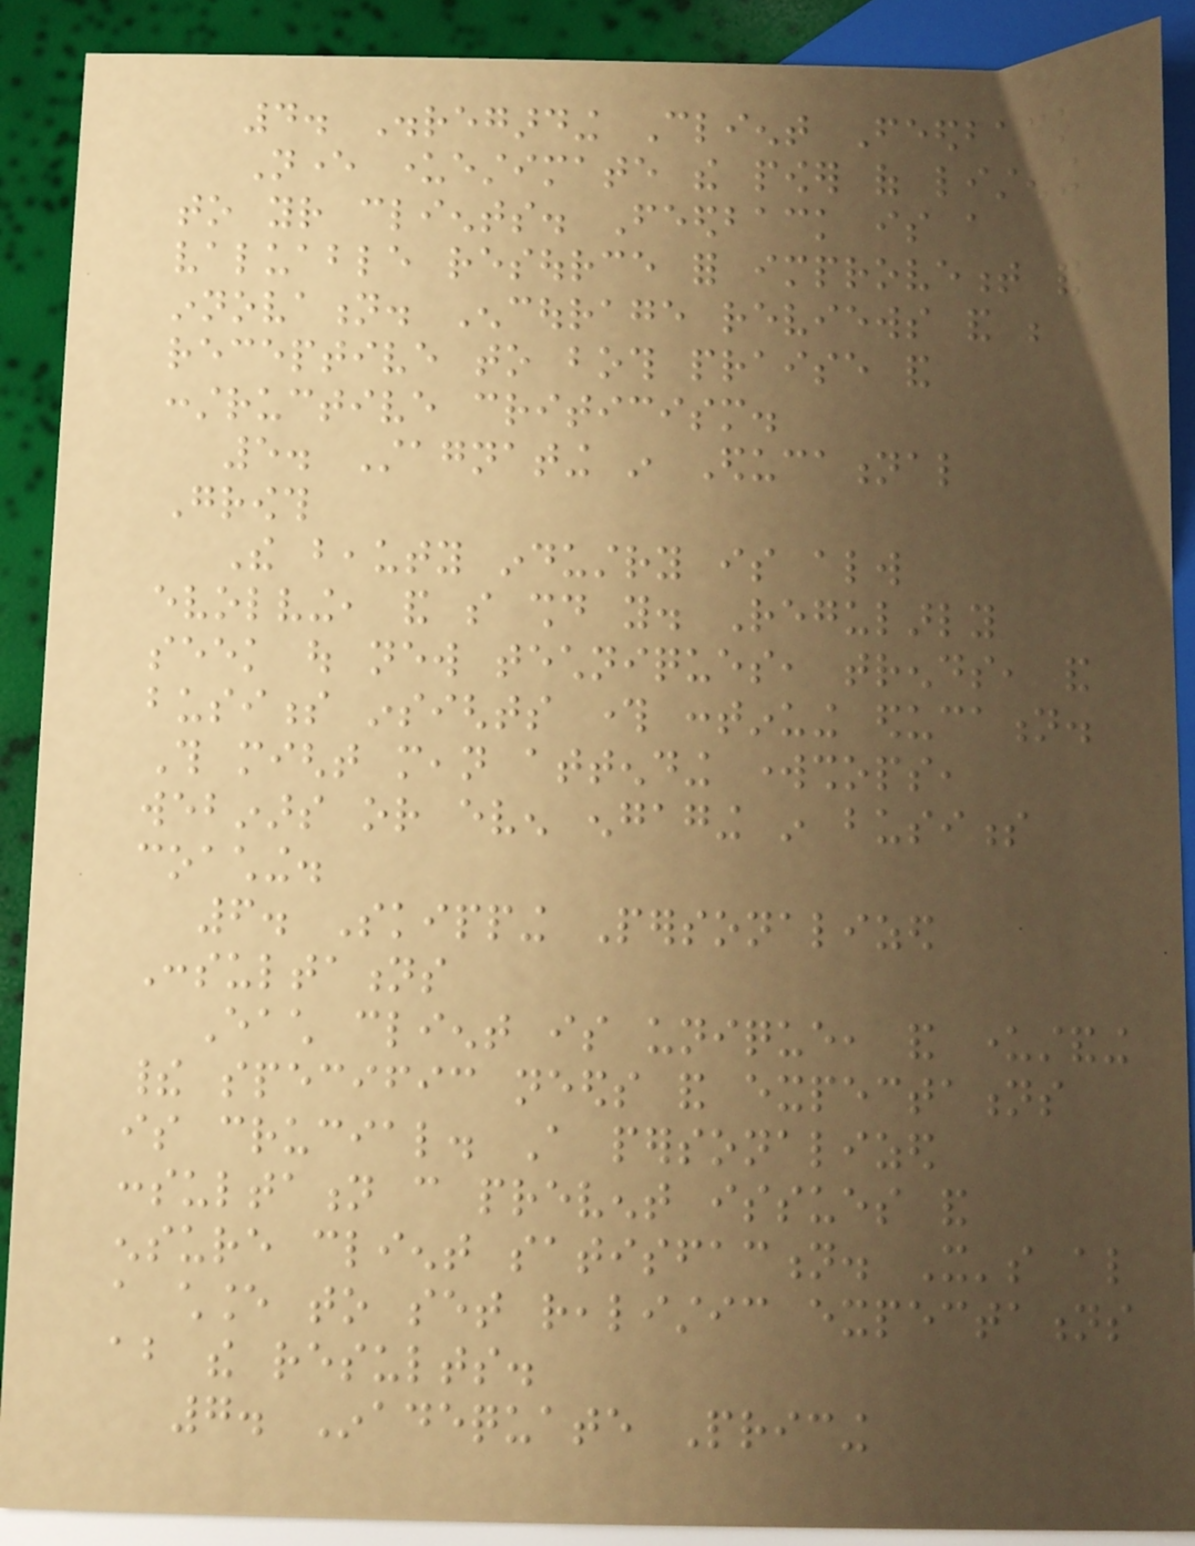4. Disregarding Client Feedback
Never underestimate the power of listening
to your clients. Feedback is a
valuable resource for improvement and
innovation. Encourage reviews and be
receptive to both praise and
constructive criticism.
5. Stagnating in Educational
Growth
The beauty industry is always
evolving, and so should you. Regularly
seek out new techniques, trends, and
business insights through continuing education.
This might mean attending workshops,
webinars or even engaging in business
coaching.
6. Skipping Personalized
Consultations
Each client is unique, and understanding
their specific needs and expectations
is crucial. A personalized
consultation can prevent issues and
ensure client satisfaction. It's also
a chance to set realistic expectations
about the results.
7. Inadequate Pricing
